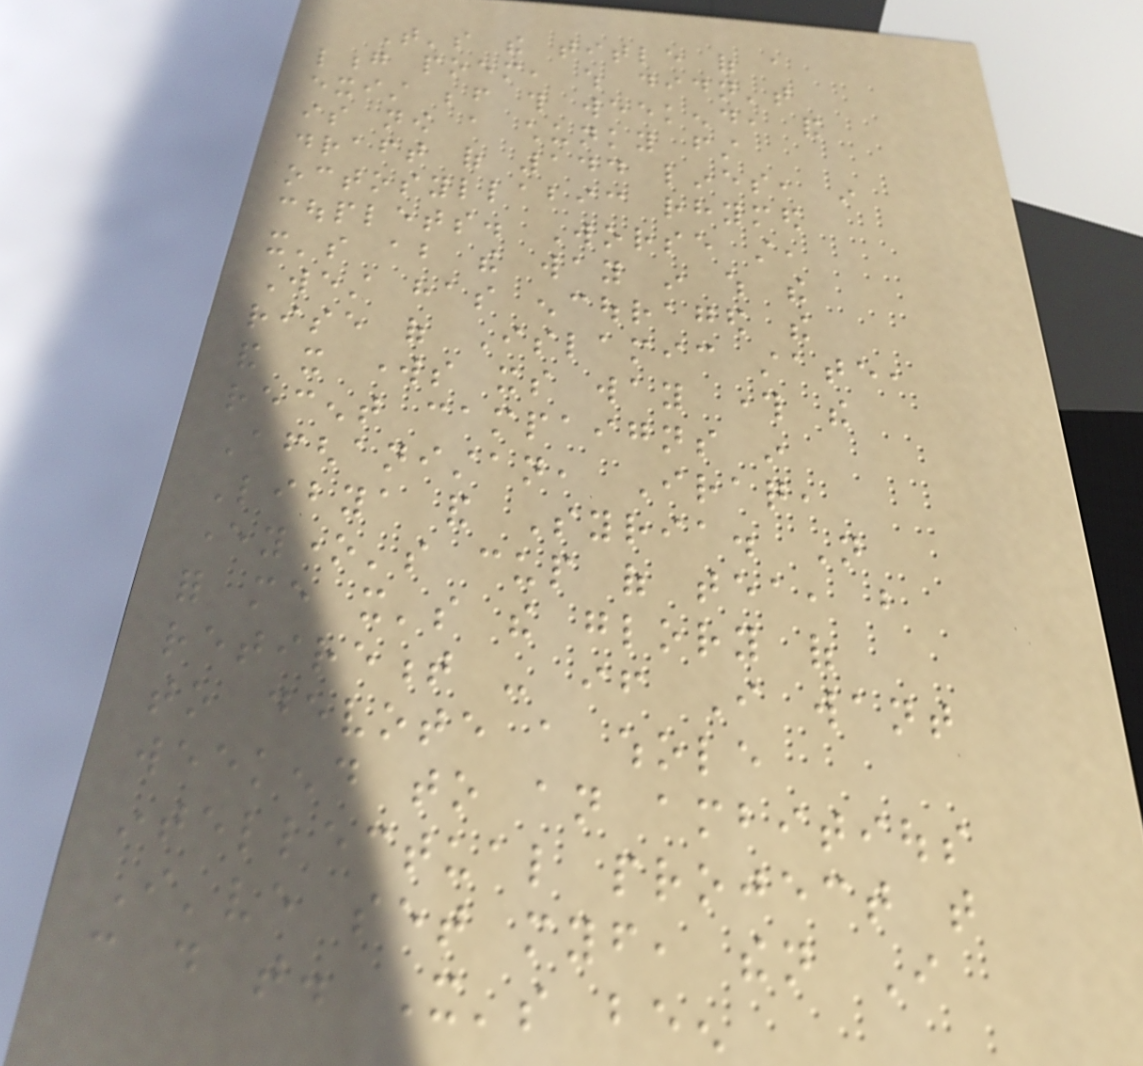That's the title of a
long poem, which didn't
exist before this weekend, and
is now a chunky first
draft of 144 lines, in
octosyllabic rhymed
couplets. Worse still,
it's about the way in which the
West has encouraged the
rise of Islamic state,
and it works its way through the
recent campaigns in
Afghanistan, Iraq,
Libya and Syria. Not
everyone's cup of tea, but
for me it's the glory of
retirement - if I want
to devote a whole
weekend to an ambitious
intellectual project that
I've set myself, then I
can do that. It's been
